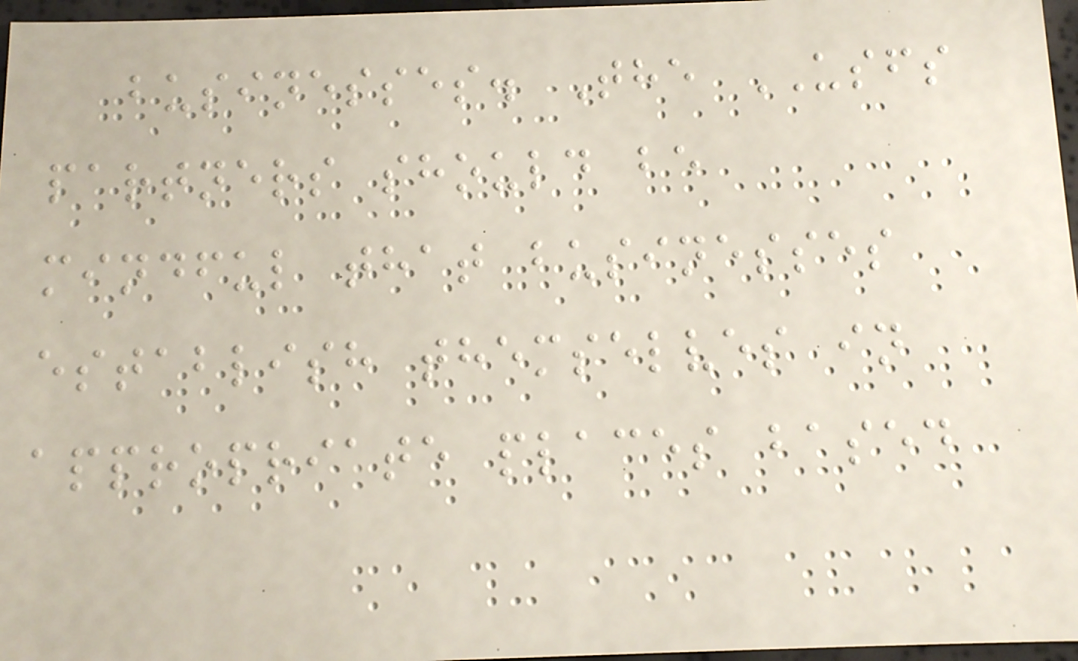businesses. The USFS
partners should be
mindful that businesses
establish themselves in
appropriate places based
